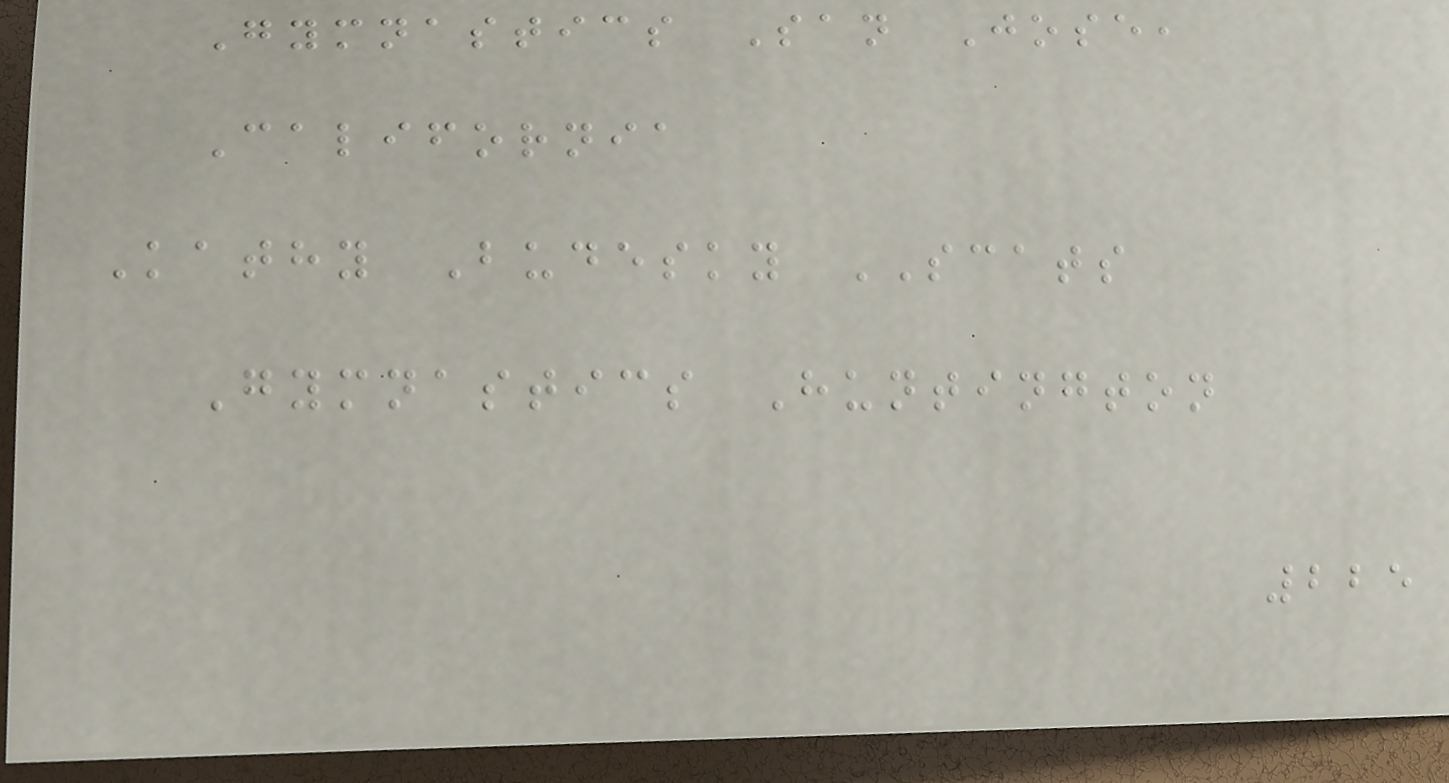Gymnastics San Jose,
California
Kathy Budesky SCATS
Gymnastics Huntington
225
